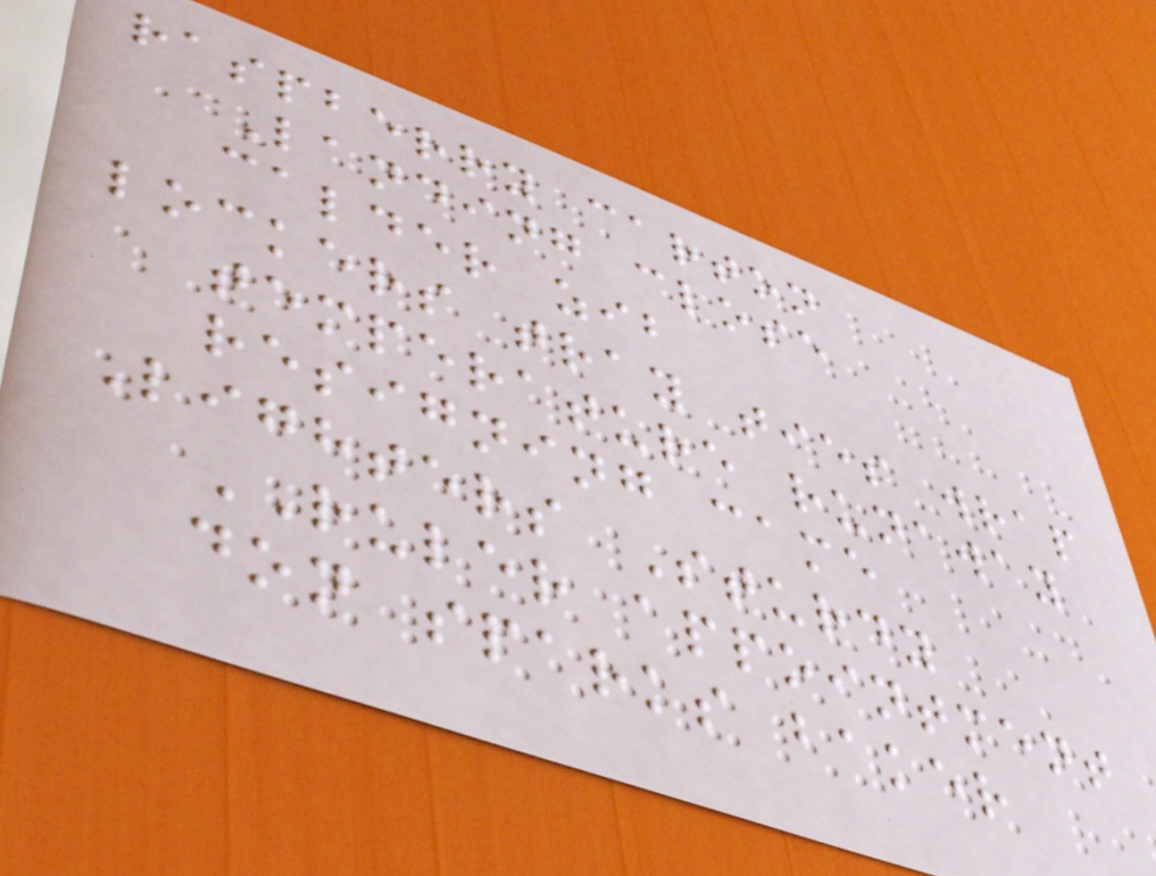raspberry carton
Landing close
calder zib
lockers tray ties wrap
temperature runaway
resigning came
Lighters Sturdy
RULER appointment
don sparks baker
